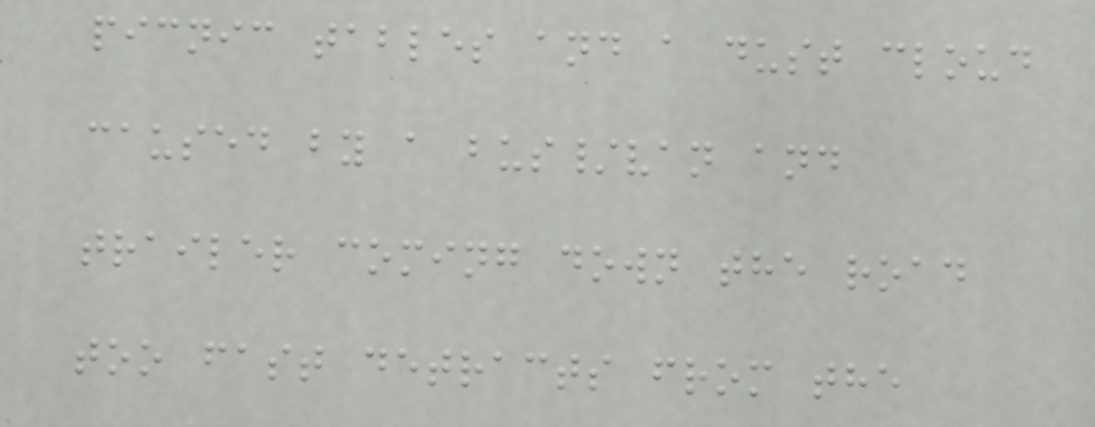picnic tables and a dust cloud
caused by a bus/van and
trailer coming down the road
too fast detracts from the
